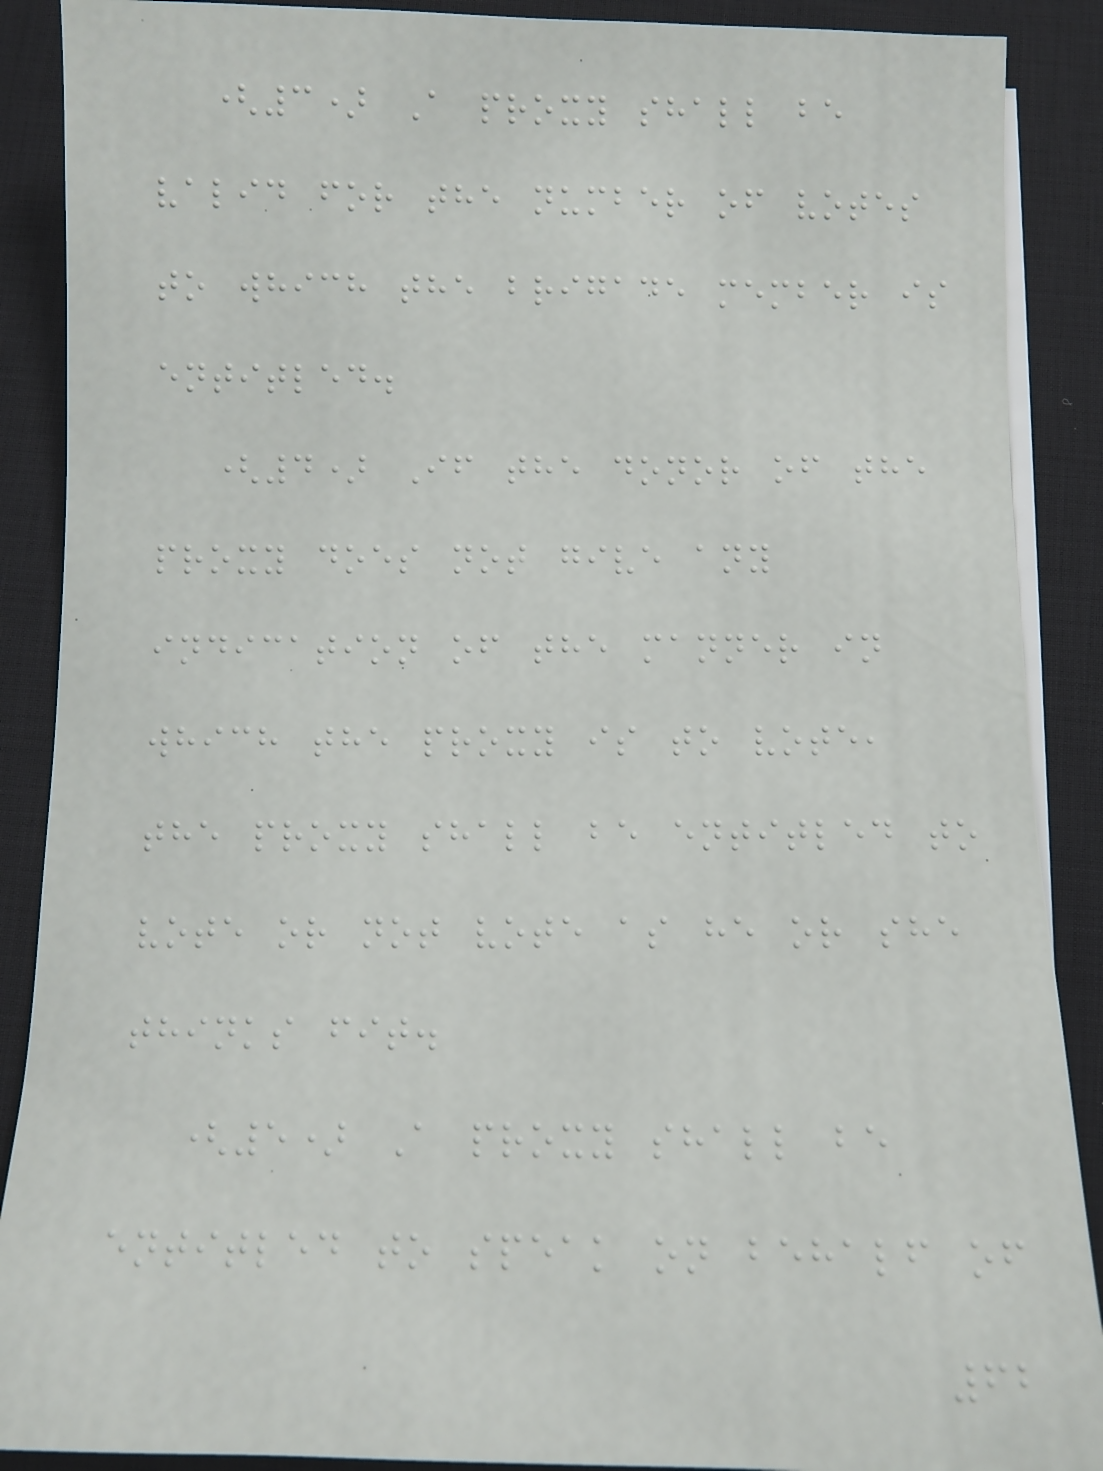(3) A proxy shall be
valid for the number of votes
to which the brigade member is
entitled.
(4) If the donor of the
proxy does not give any
indication of the manner in
which the proxy is to vote,
the proxy shall be entitled to
vote or not vote as he or she
thinks fit.
(5) A proxy shall be
entitled to speak on behalf of
62
